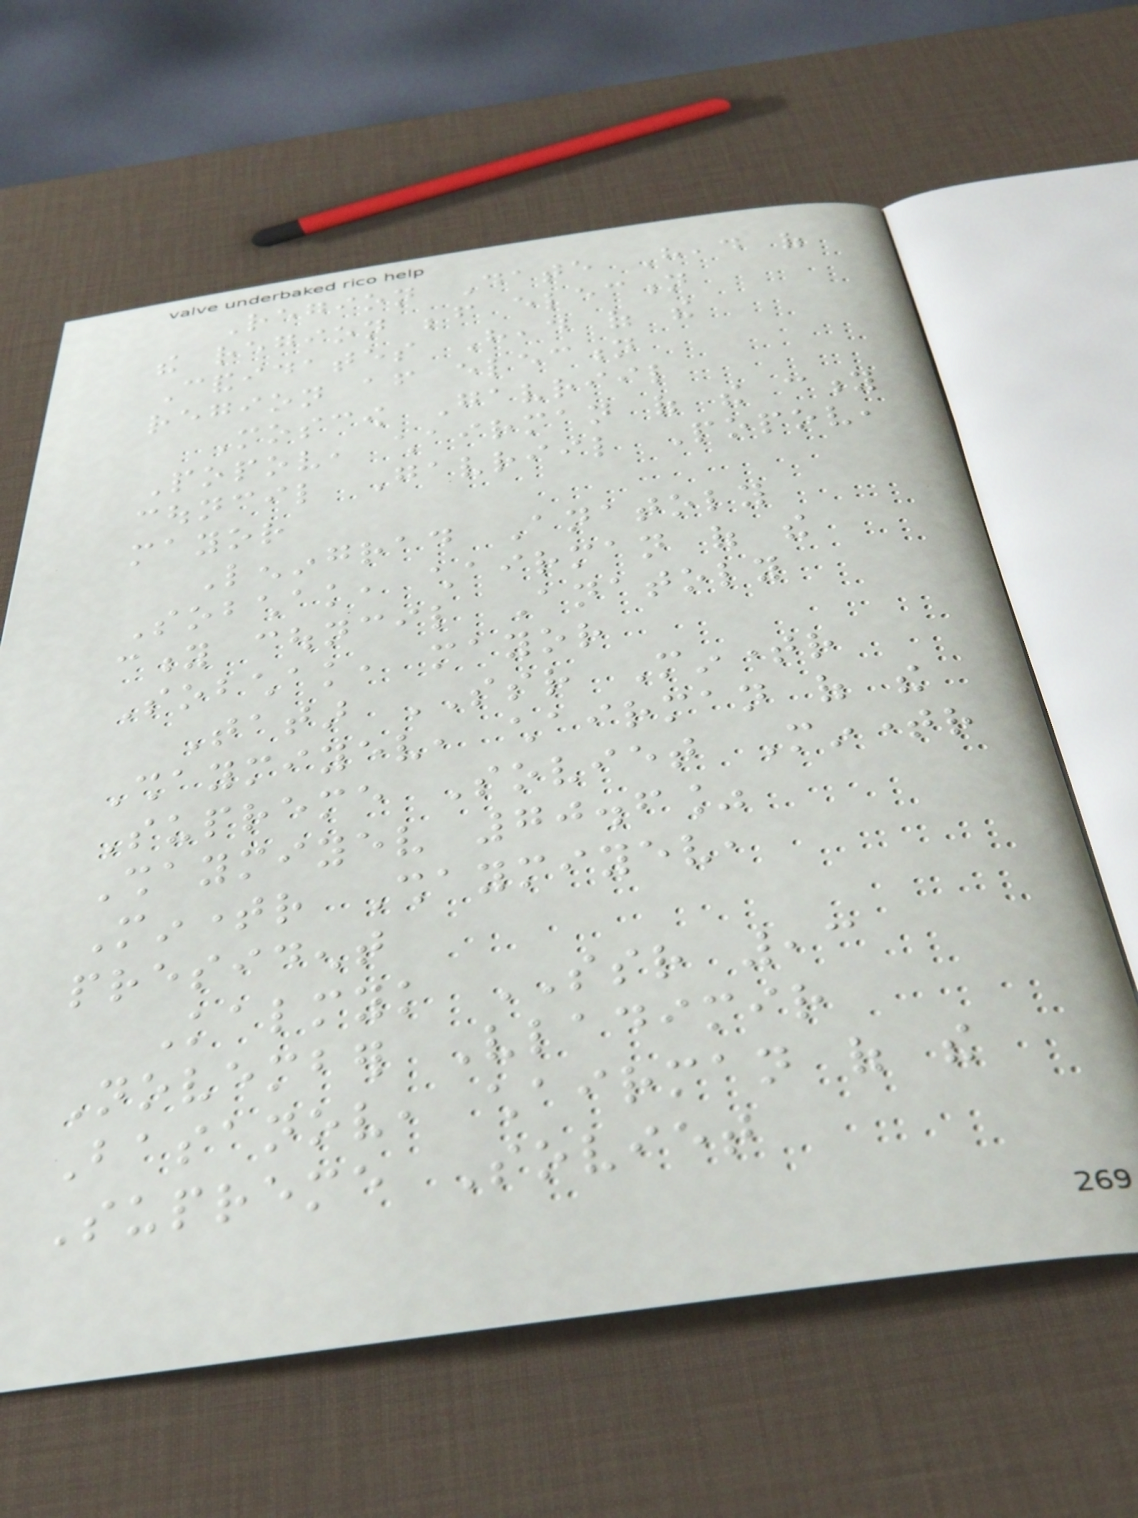Region Date Head of
the region before election
Candidates Head of the
region after election
Moscow Gavriil
Popov, chairman of the city
council Gavriil Popov,
mayor
Leningrad Anatoly
Sobchak, chairman of the
city council Anatoly
Sobchak, mayor
Tatar SSR Mintimer
Shaymiyev, chairman of the
Supreme Soviet Mintimer
Shaymiyev 70.6%
Mintimer Shaymiyev,
president
Kalmyk SSR ,3
November Vladimir
Basanov, chairman of the
Supreme Soviet
